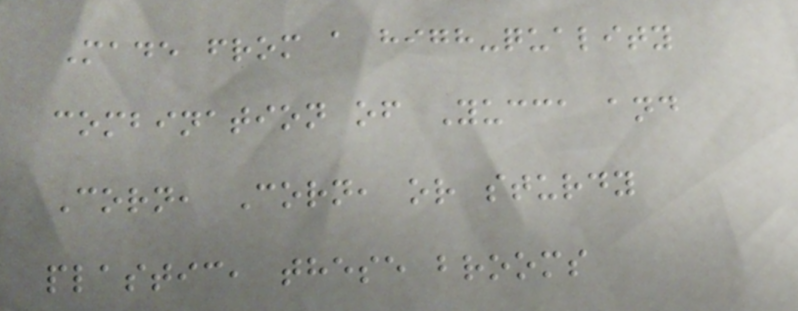Made from a high-quality
combination of Yucca and
Corn, Corn, or sturdy
plastic, these brooms
